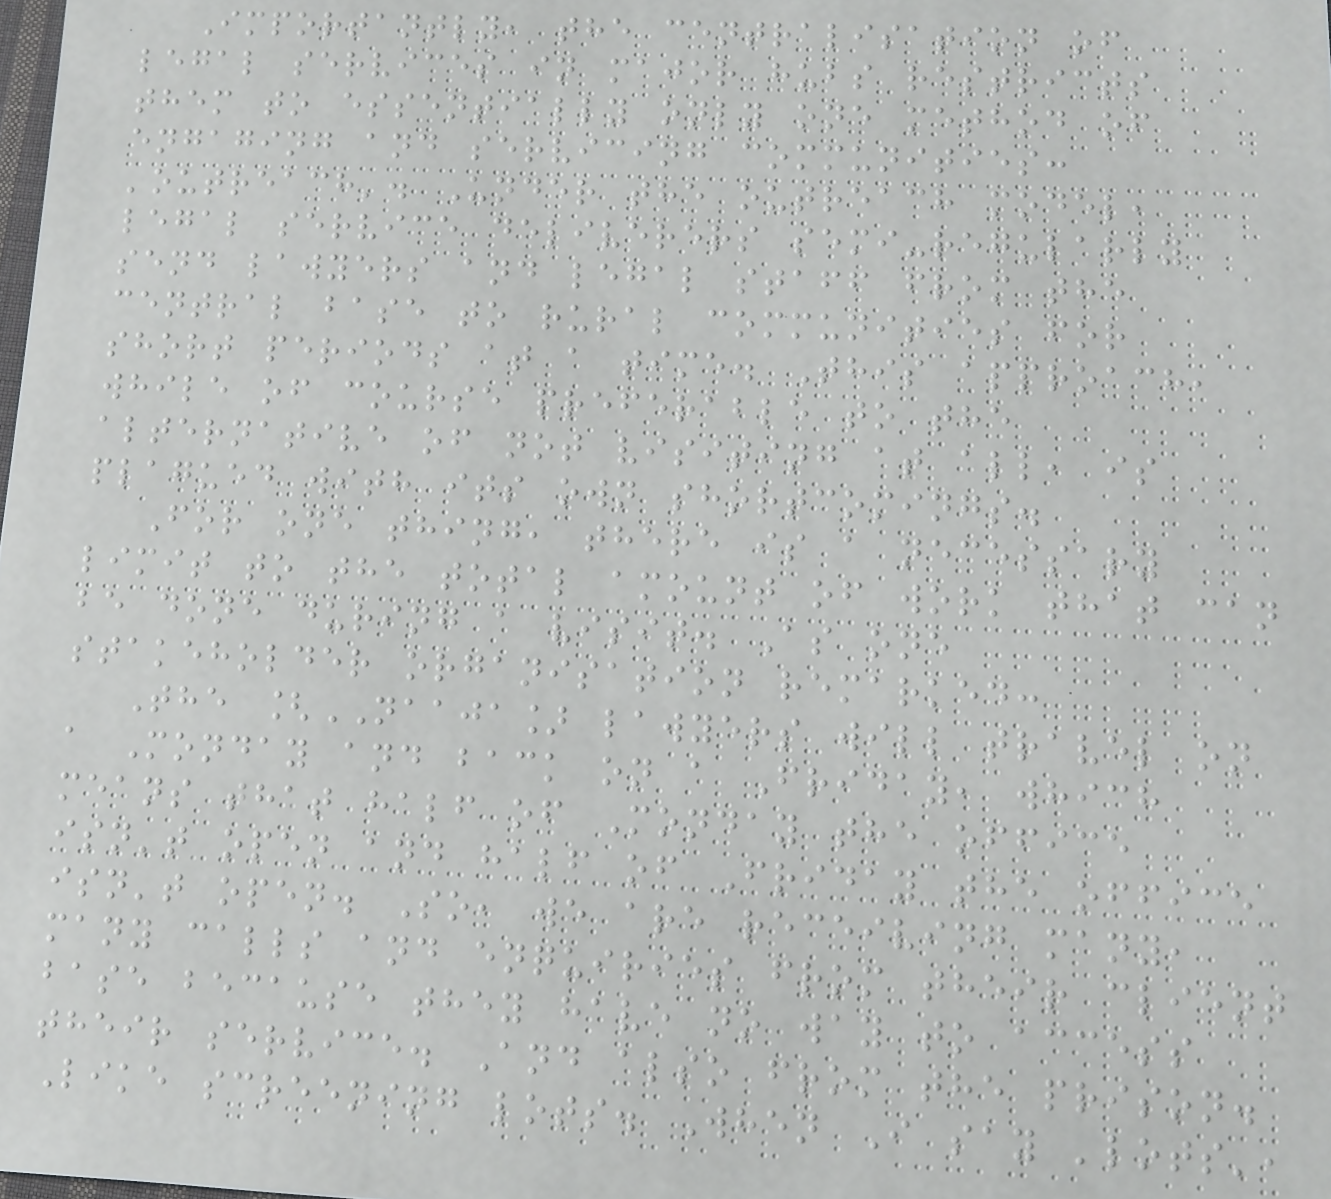Importantly, the centralisation of
legal services in major hubs restricts
them to essentially only one method of
engaging and servicing communities:
'outreach'. Under the outreach model,
legal service deliverers semi-regularly
send lawyers and legal staff from the
central base to rural communities for
short periods at a time. This approach,
while of course preferable to the
alternative of not visiting at all, is
plagued with its own shortcomings.
For one thing, there is a necessary
limit to the total amount of work that can
be done during a visit. As one
stakeholder organisation remarked:
The [NAAJA] lawyers will travel on
a Monday and back on a Friday, which
means that half of Monday the office
isn't open and half of Friday the office
isn't open. So, we are receiving many,
many calls and enquiries from their client
base because they have no way to access
their service. And also from the prison.
Like screening lots. When I say 'lots',
